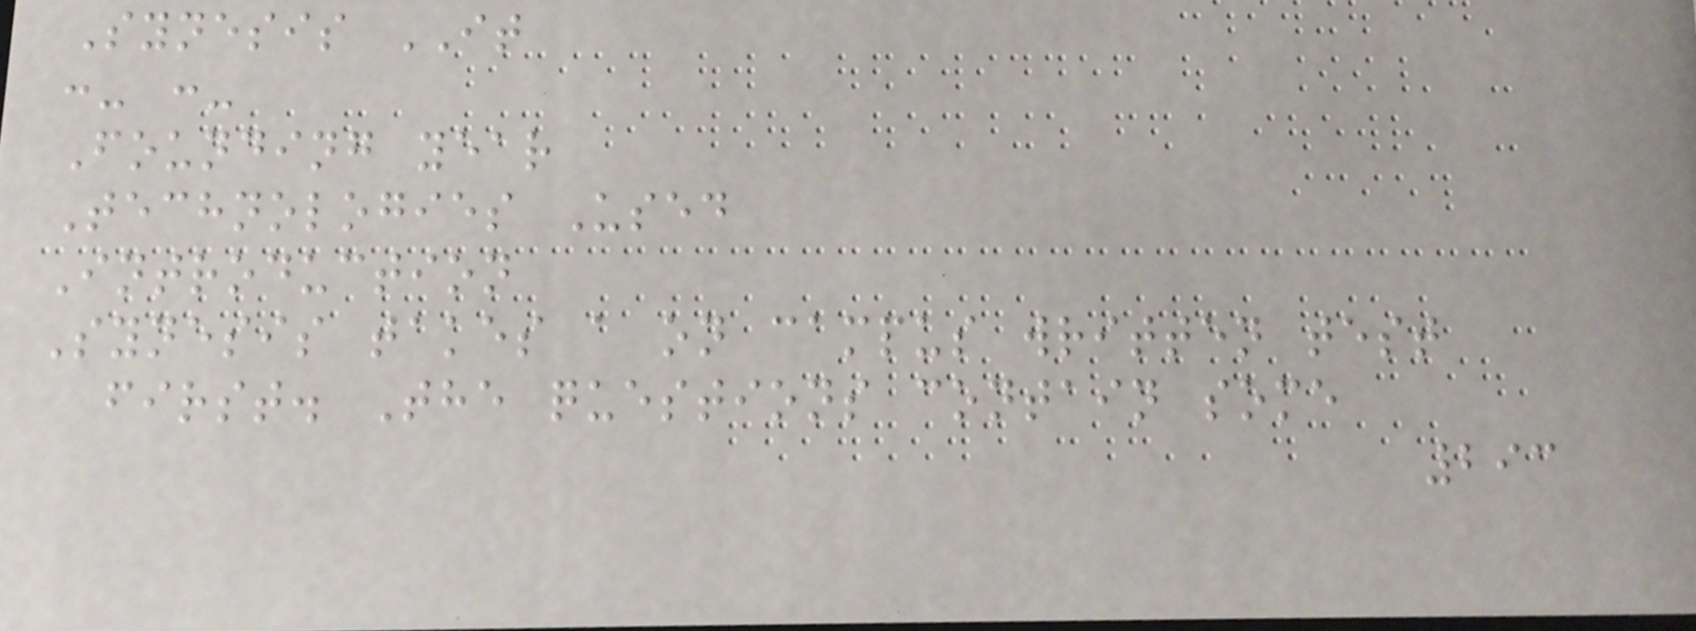Synesis IT
:- :-
Founding year
Technologies Used
Introduction
Synesis takes a on campus written test
first. The questions contain some
293
